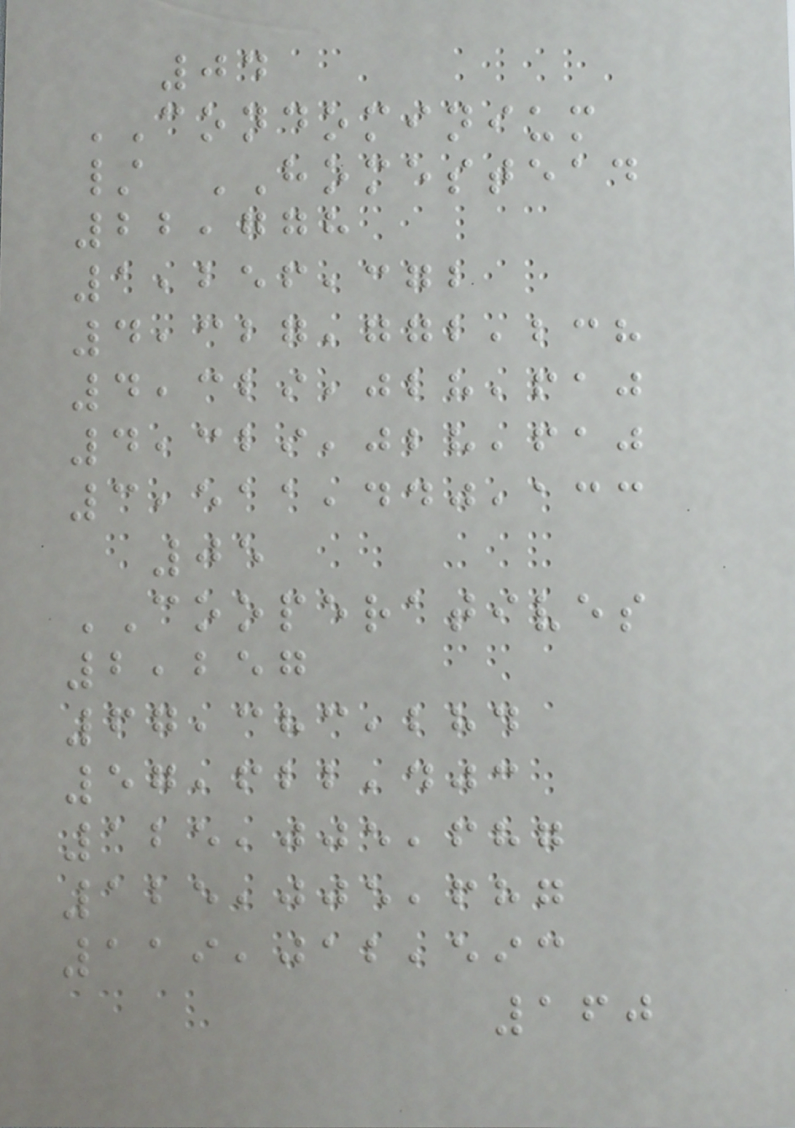04
CONDOMINIUM
/ HOMESTEAD
22,778
1,256,372
4,327,772,238
4,329,028,610
4,329,028,610
3,511,440,133
05
COOPERATIVES
2,257
67,383,284
57,622,403
125,005,687
125,005,687
119,012,593
160
